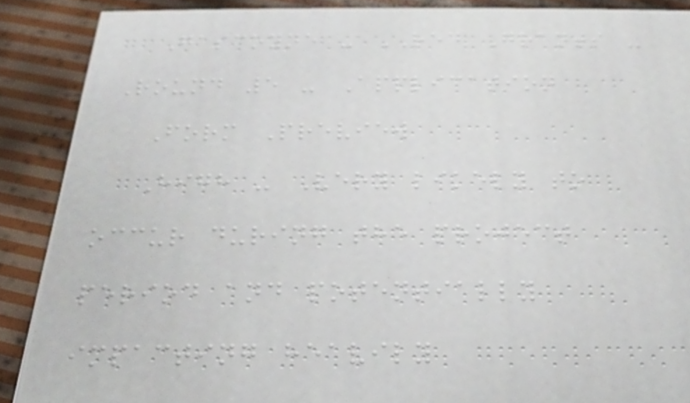Gascoyne - RED Grants -
Round 5 - Application
Form Preview
High - Very likely to
occur during the project
period and potentially
impacting heavily
